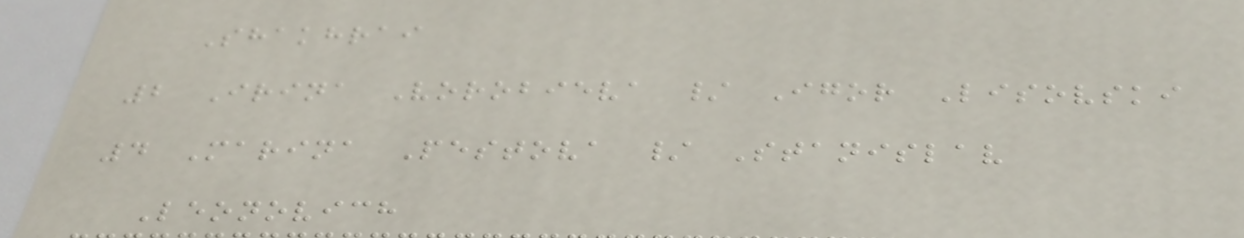Shakhrai
2 Irina Vorobieva / Igor Lisovski
4 Marina Pestova / Stanislav
Leonovich
